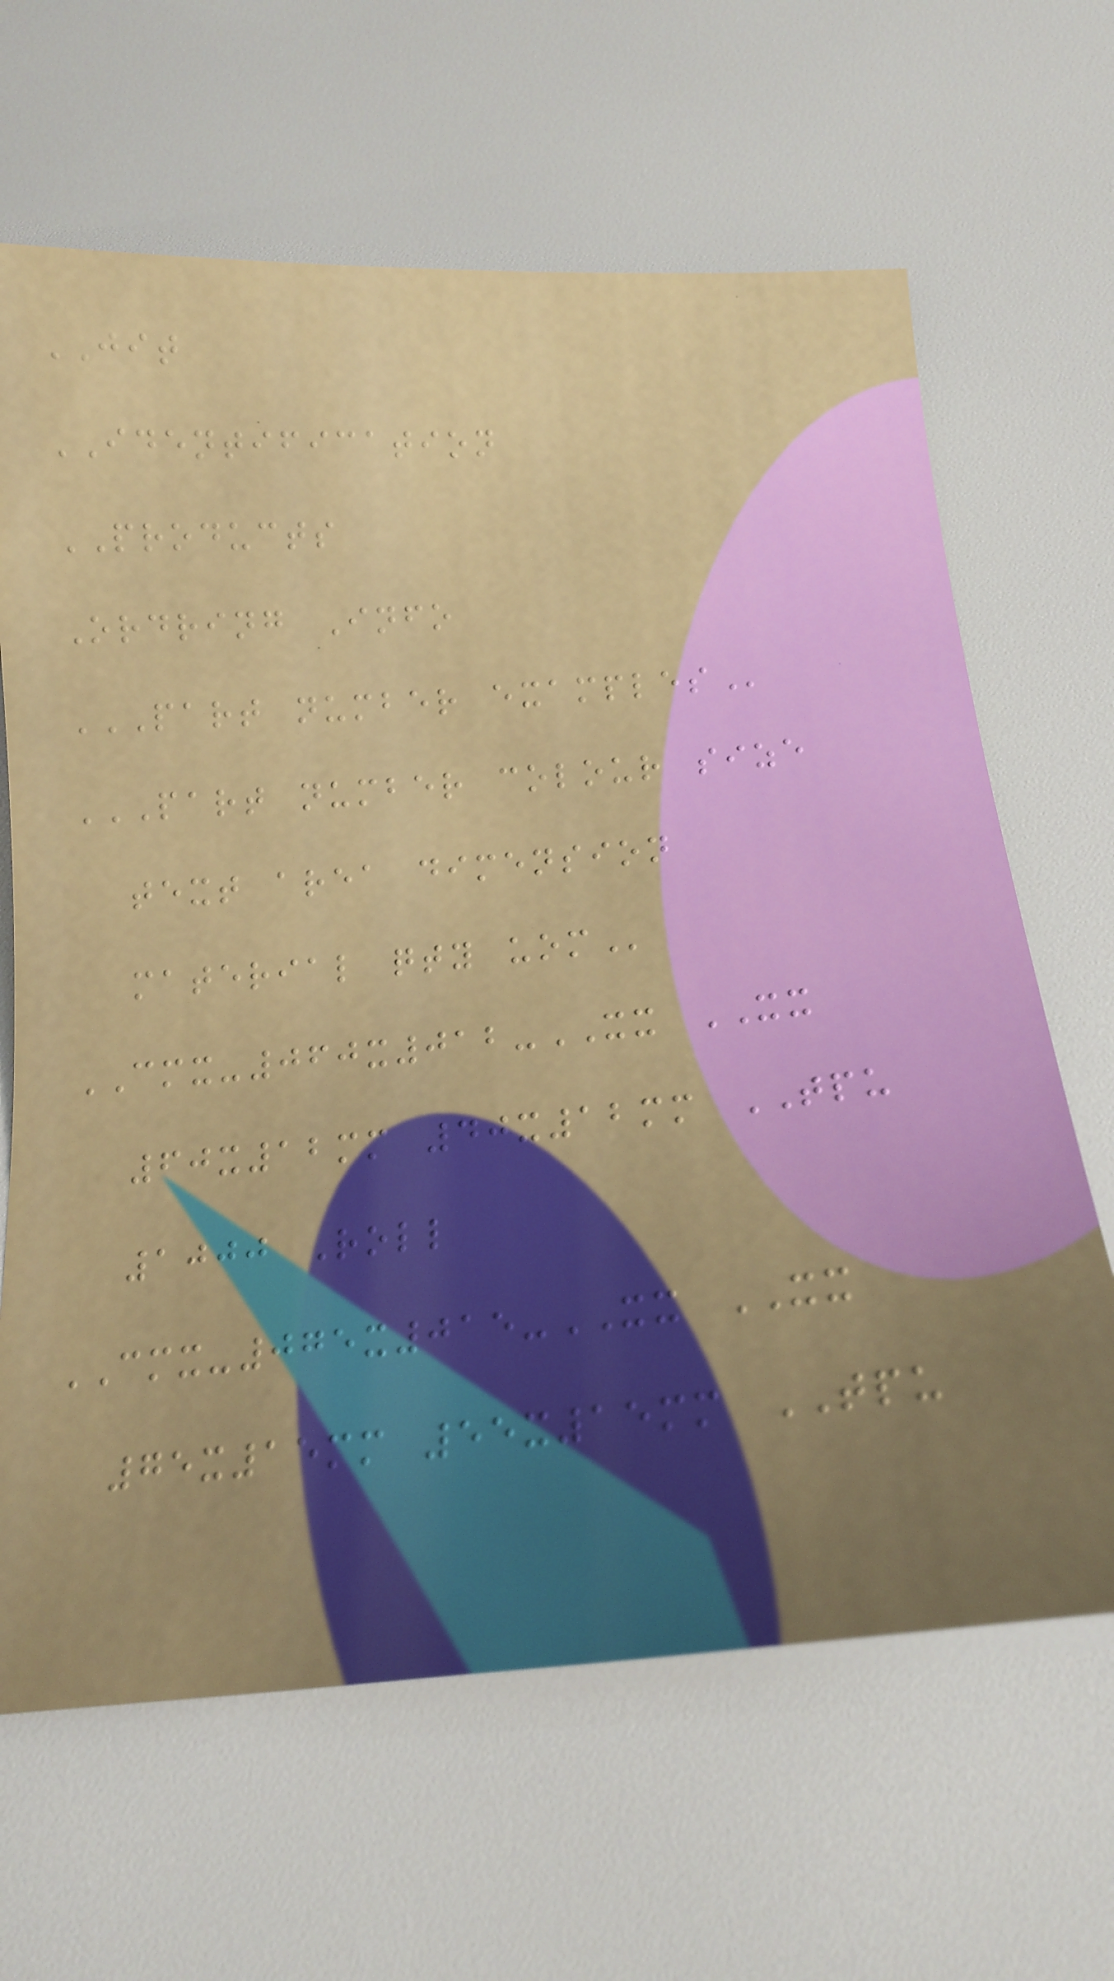JIT
IDENTIFICATION
PRODUCTS
Ordring Info
PART NUMBER EXAMPLES
PART NUMBER COLOUR SIZE
TEXT AREA DIMENSION
MATERIAL QTY UOM
CMX-060x012-XX XX
60x12mm 40x12mm TPU
1000 Roll
CMX-075x015-XX XX
75x15mm 55x15mm TPU
